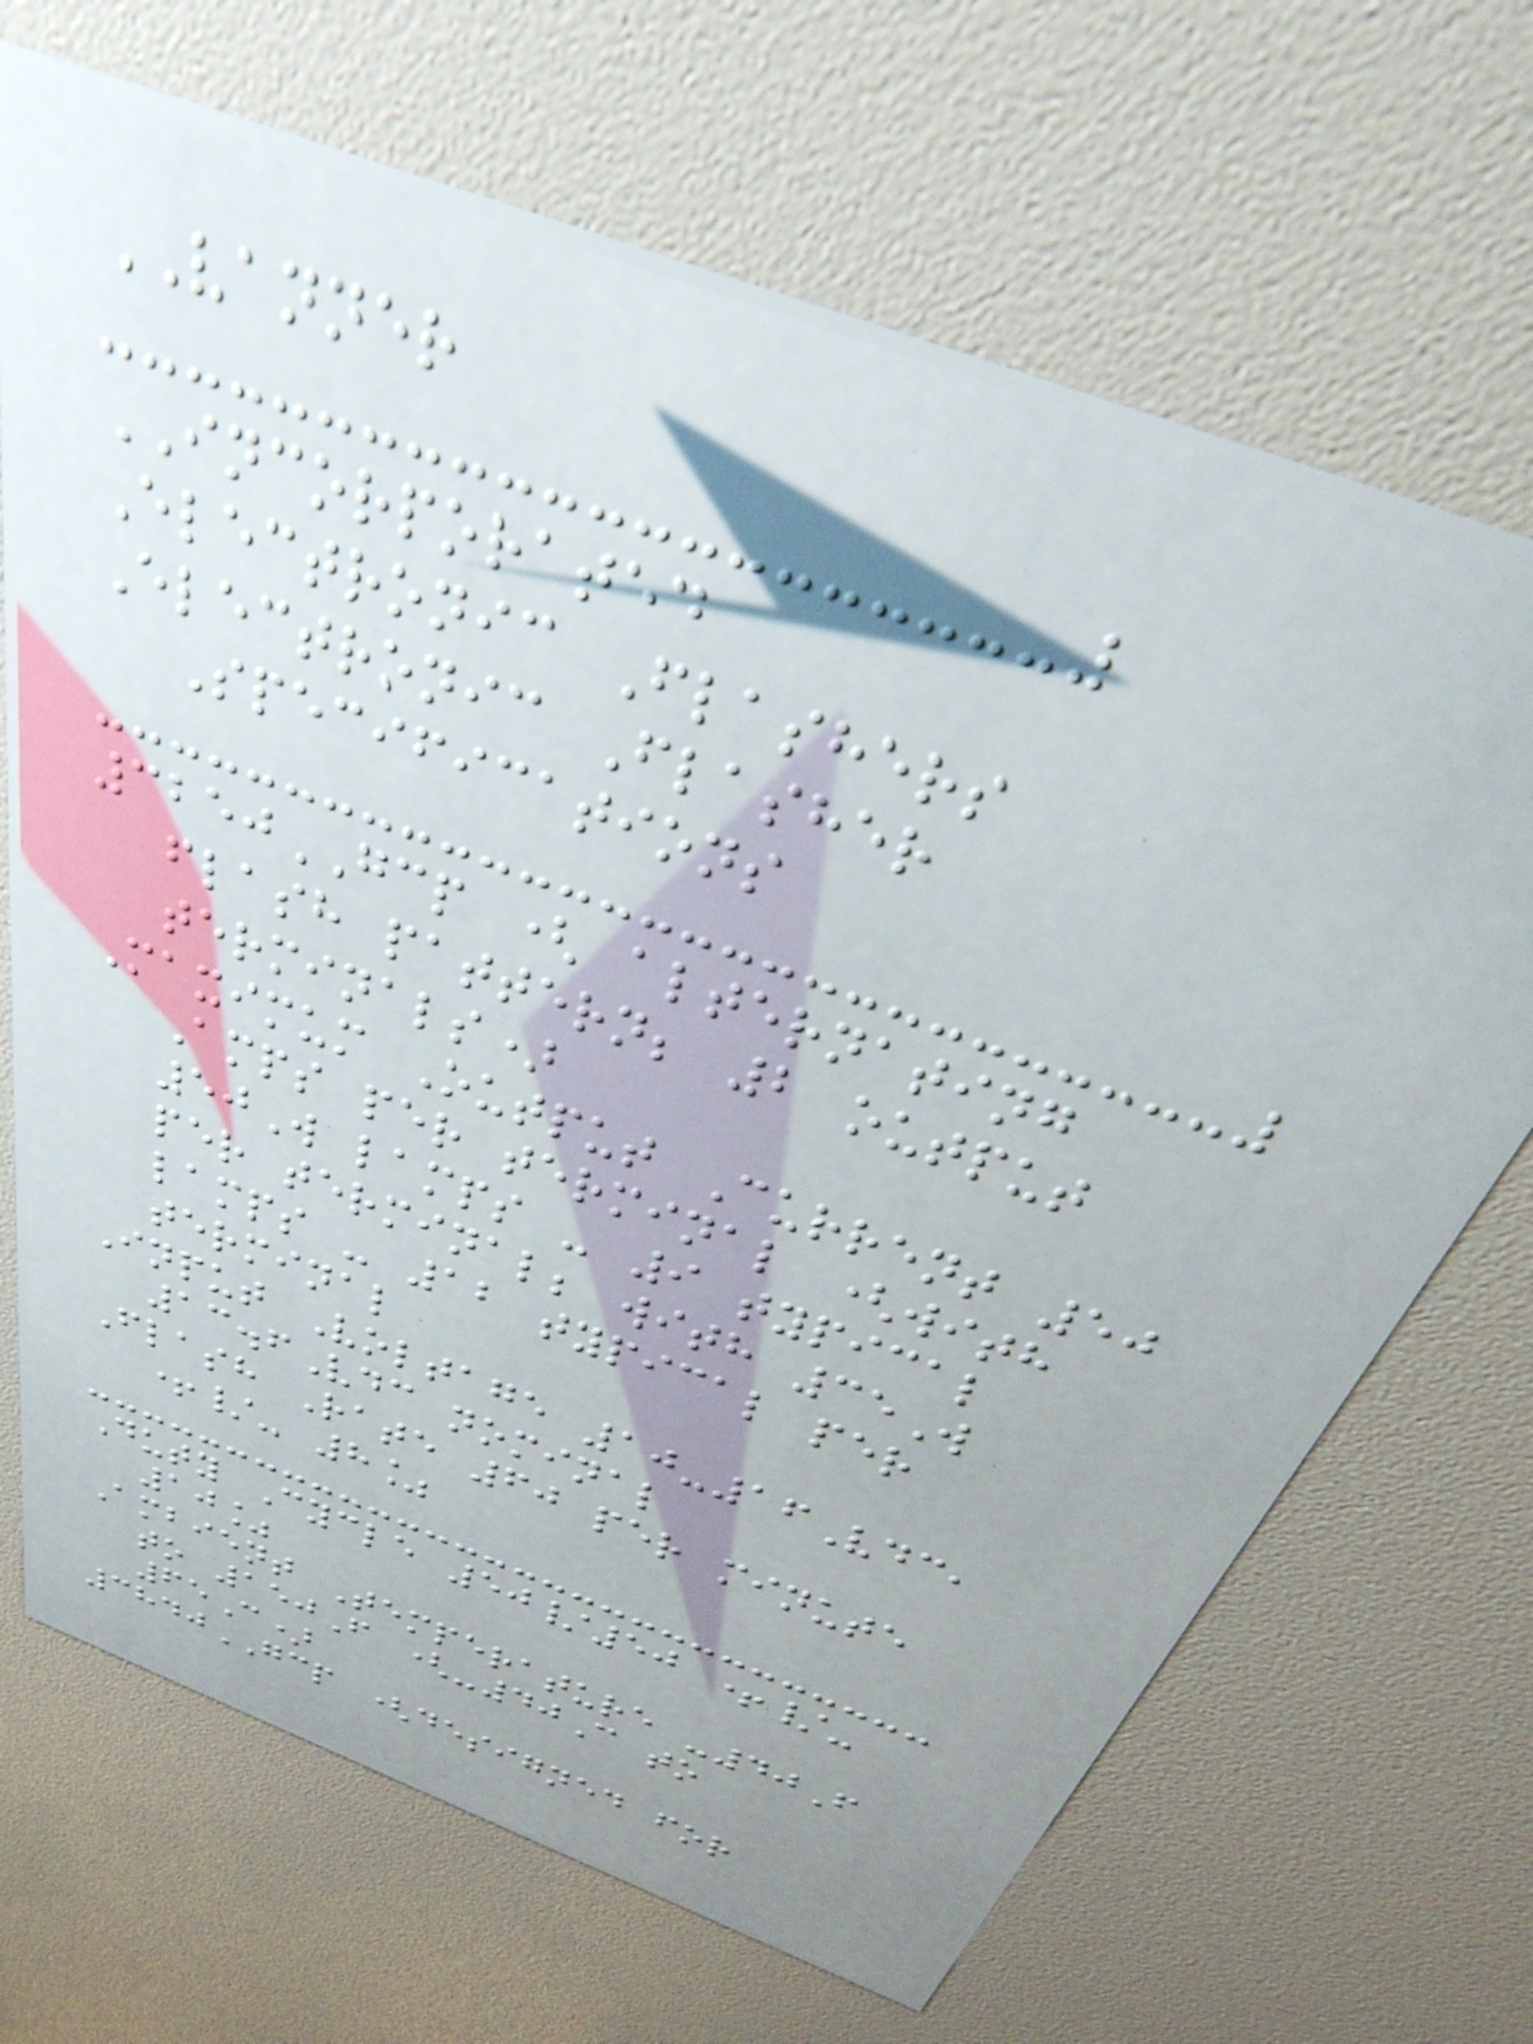VANNER
INCORPORATED
Electronic Flashers
Electronic Flasher
Specifications
3250GCP ( alternating
flash pattern; 2 output
terminals)
Maximum Output Current 50
Amps per terminal (with
50W lamps - 9 typical
per terminal; with 35W
lamps - 12 typical per
terminal
Input Voltage 10-16Vdc,
13.6Vdc nominal
Flash Rate 60 per minute
+/- 8%
Duty Cycle 50/50 +/-
10%
Ambient Temperature -40F
to 150F (-40C to
65C)
3840GCP (designed for
